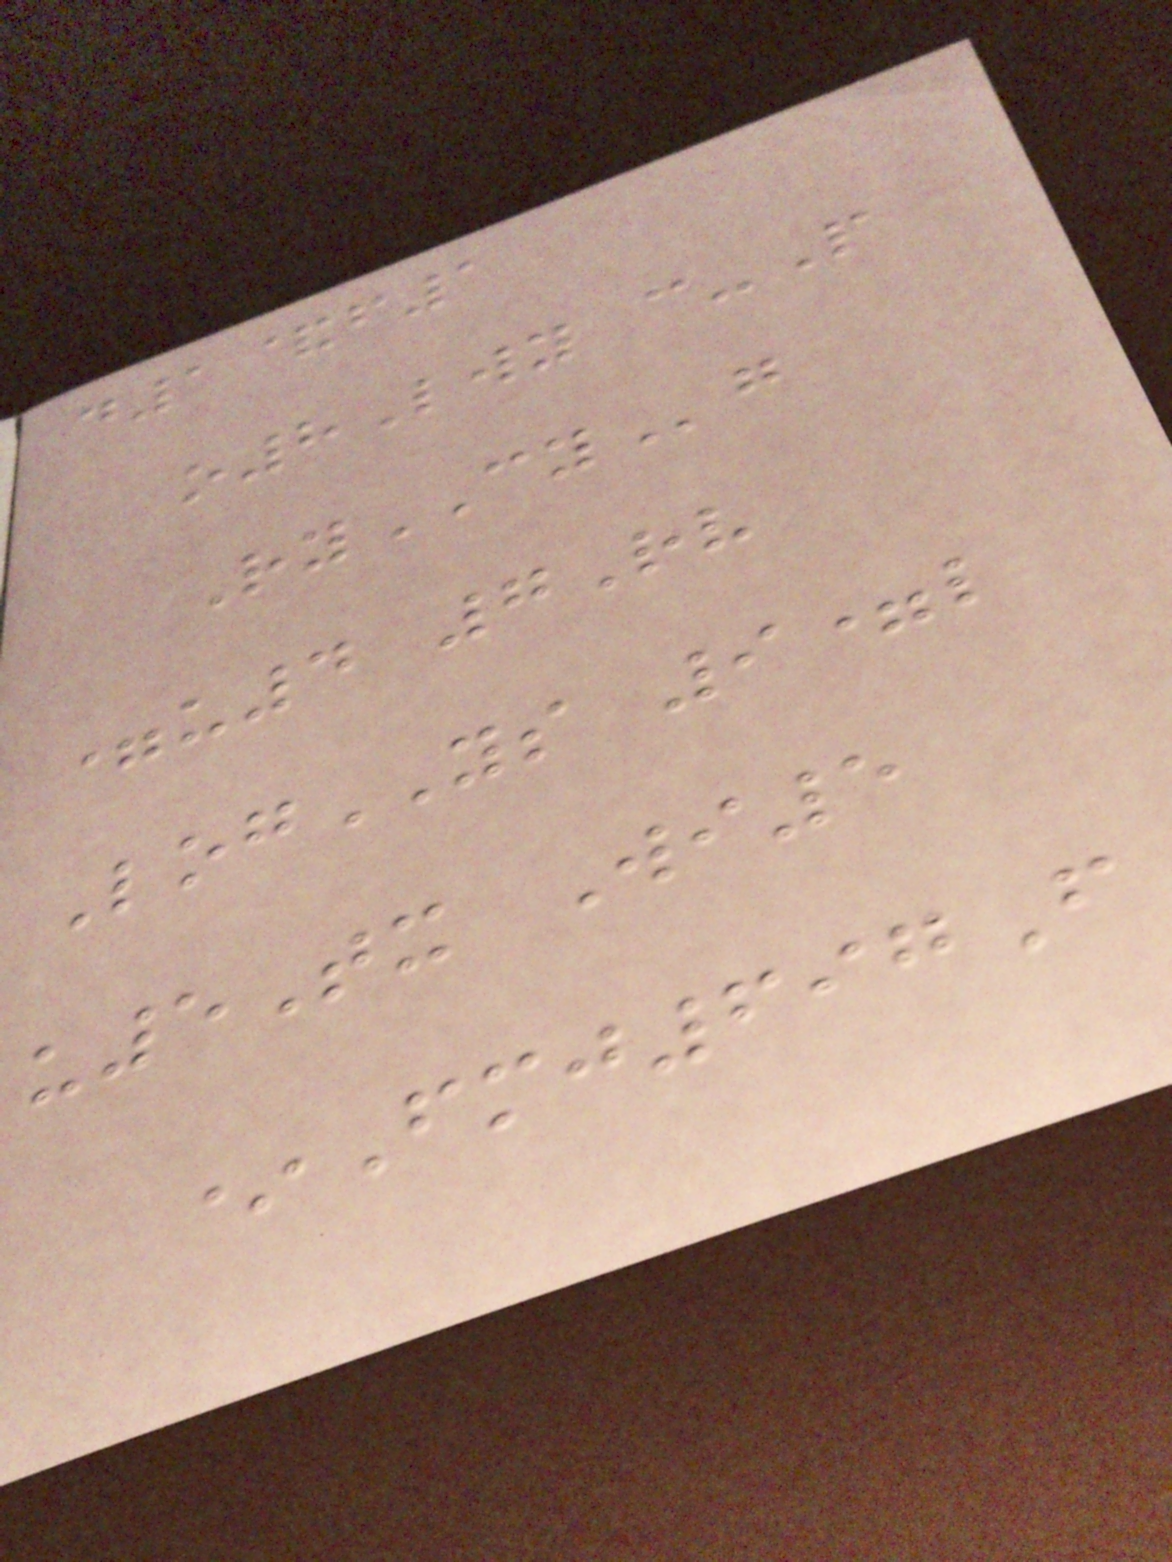d1&f1
o8Lwy c-P
RyCYg
=u4 7Rv
LogYS 9=l
u5Tx Wi5
*Fmj697F
